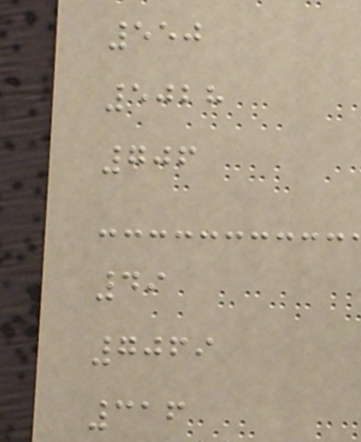550
5028
706
49
7069
316
